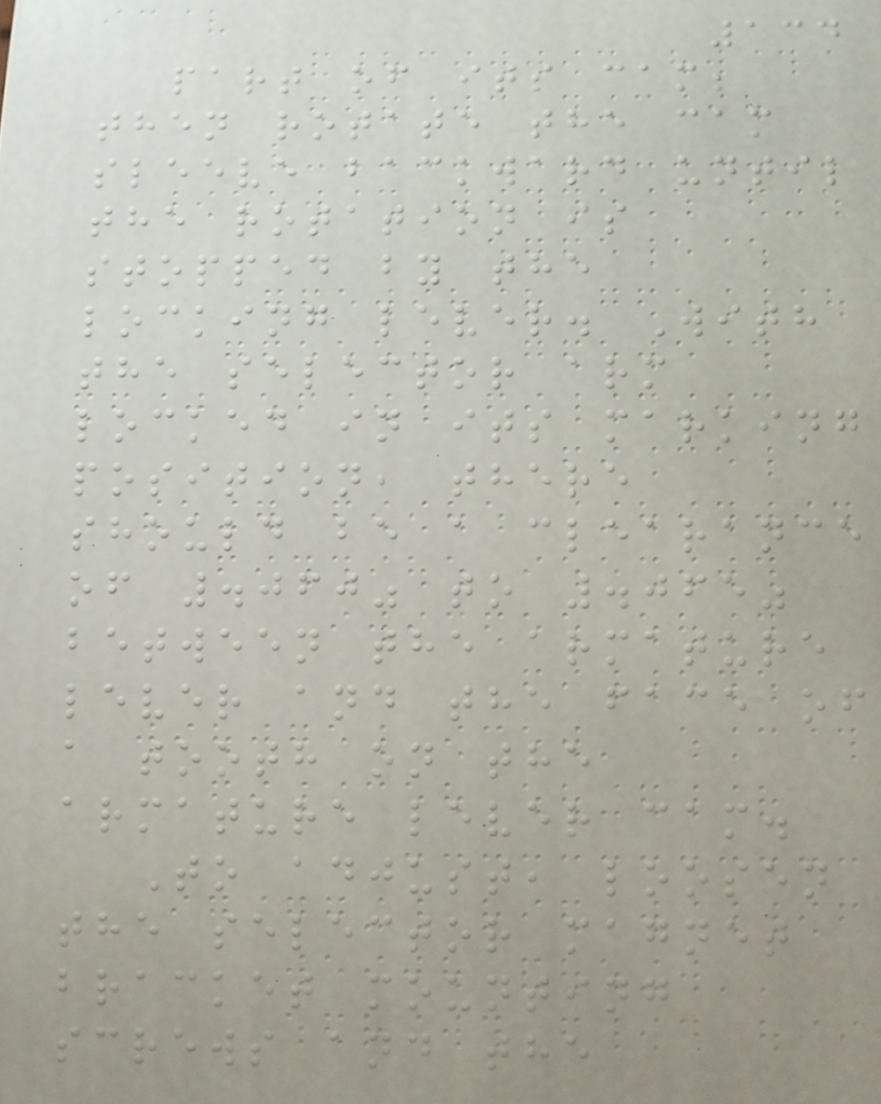134
part of its cam;
then rotate the cam
sleeve backward until
the rotation is
stopped by the
locking lever. With
the selector arm
locked in its marking
position, there
should be a clearance
of .060" to .065"
between the armature
lever and the face of
a tooth on the
armature lever cam.
To adjust, loosen
the selector magnet
bracket mounting
screws and the
